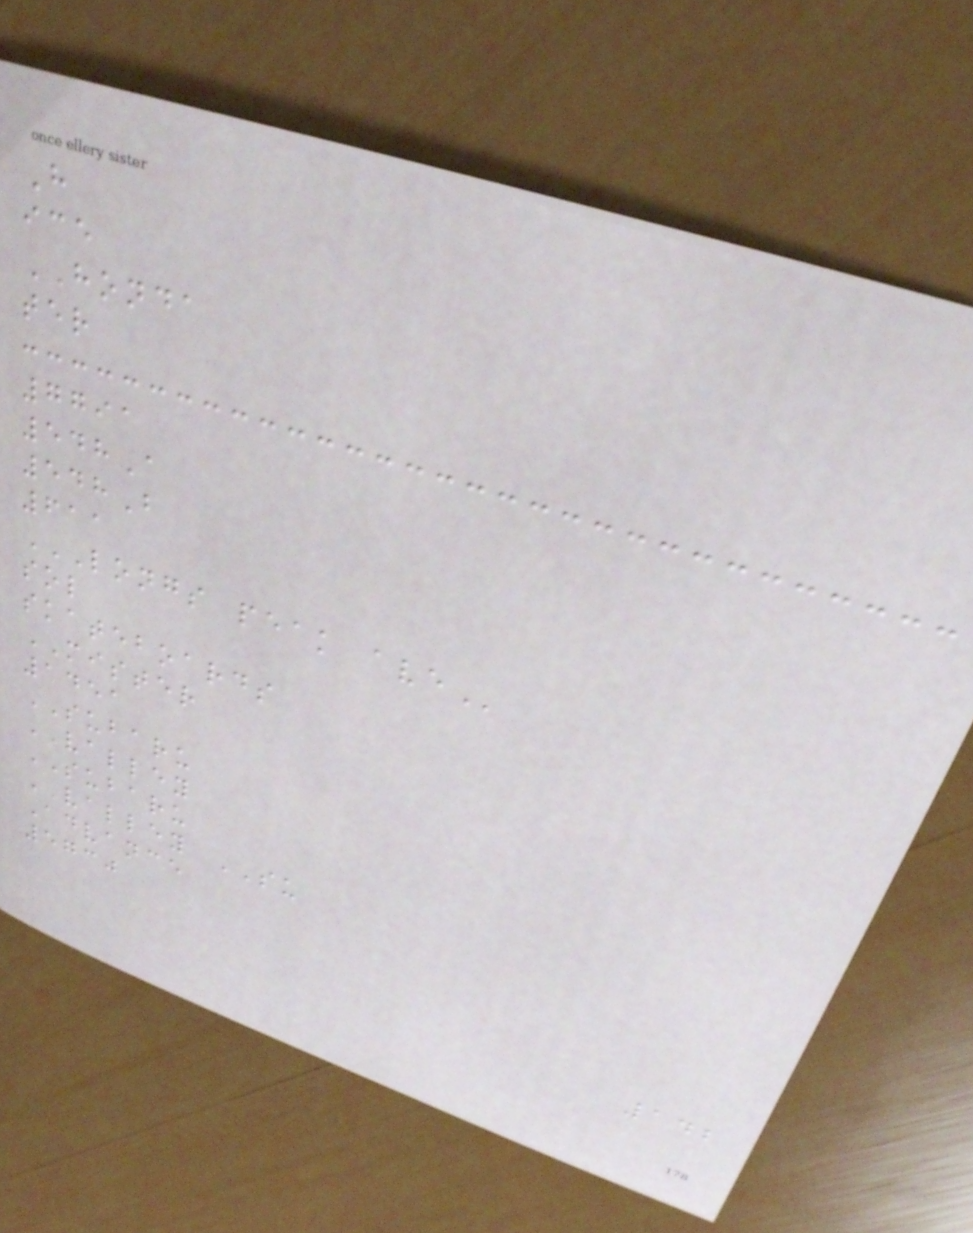H
ice
HONDA
ter
7791
548A
548B
611
LONGS PEAK AVE
sol
skateboards
MISTER
1451
SUBARU
VALLEY
SUBARU
VALLEY SU
Advance
5730
142
